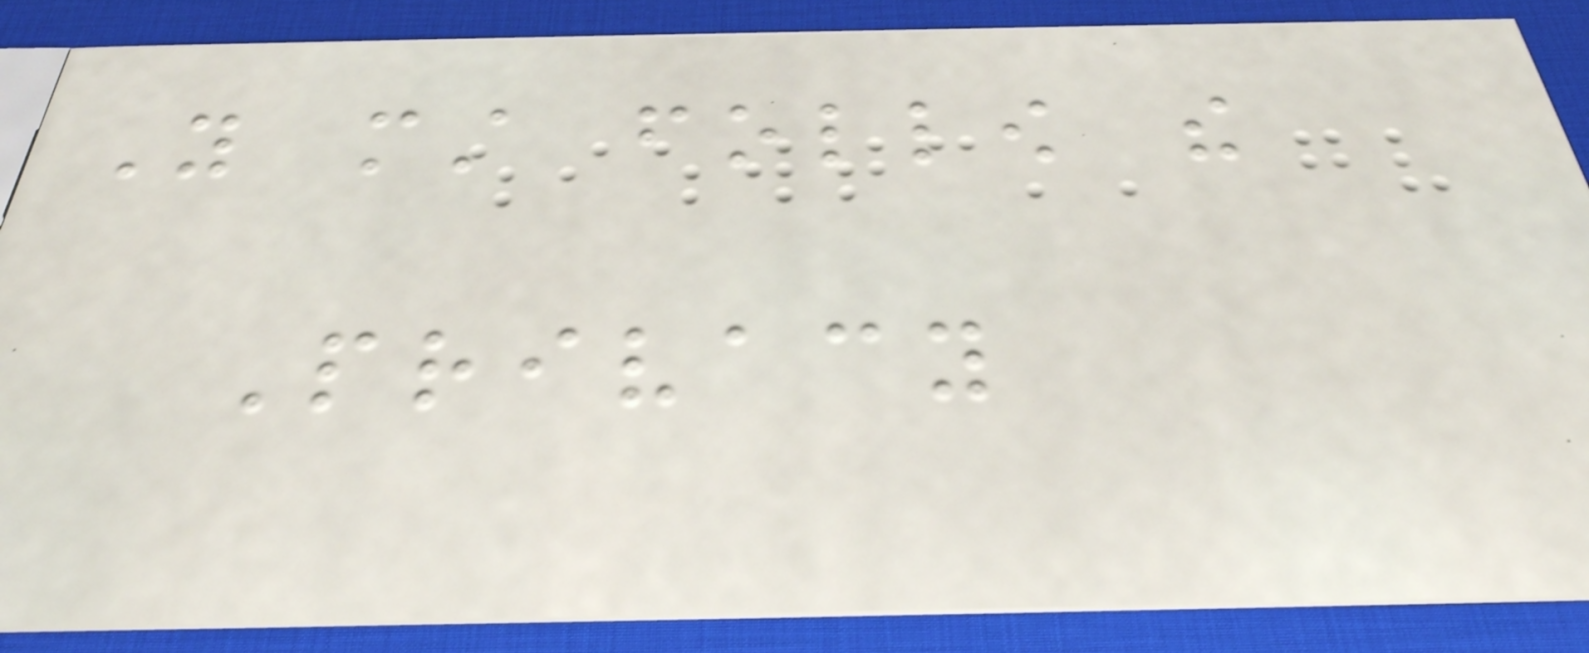You must follow the
Privacy
